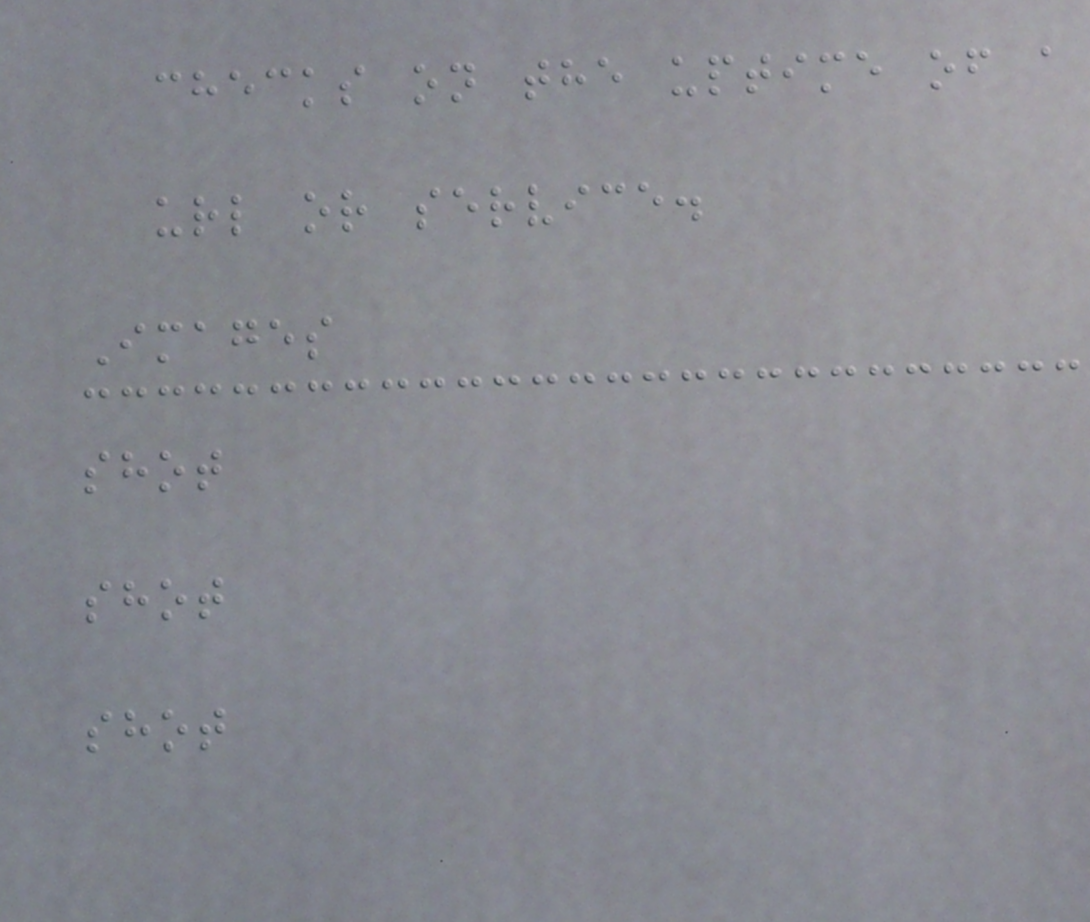checks on the uptime of a
url or service.
Images
shot
shot
shot
